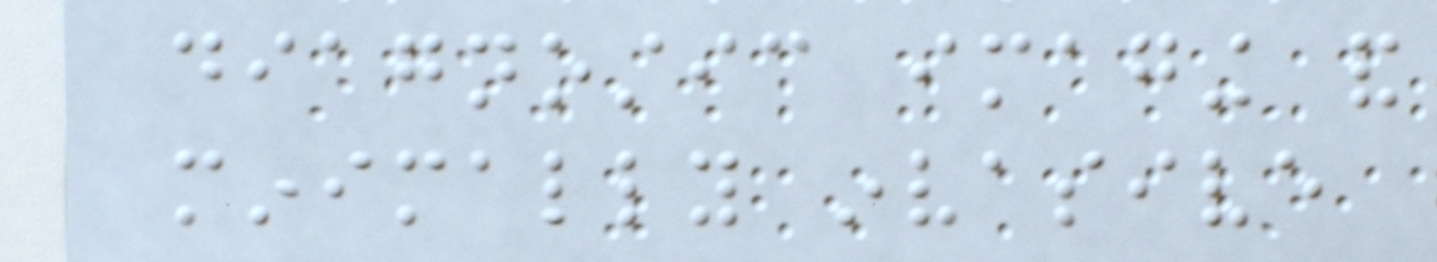diagnostic imaging and
minimally invasive
